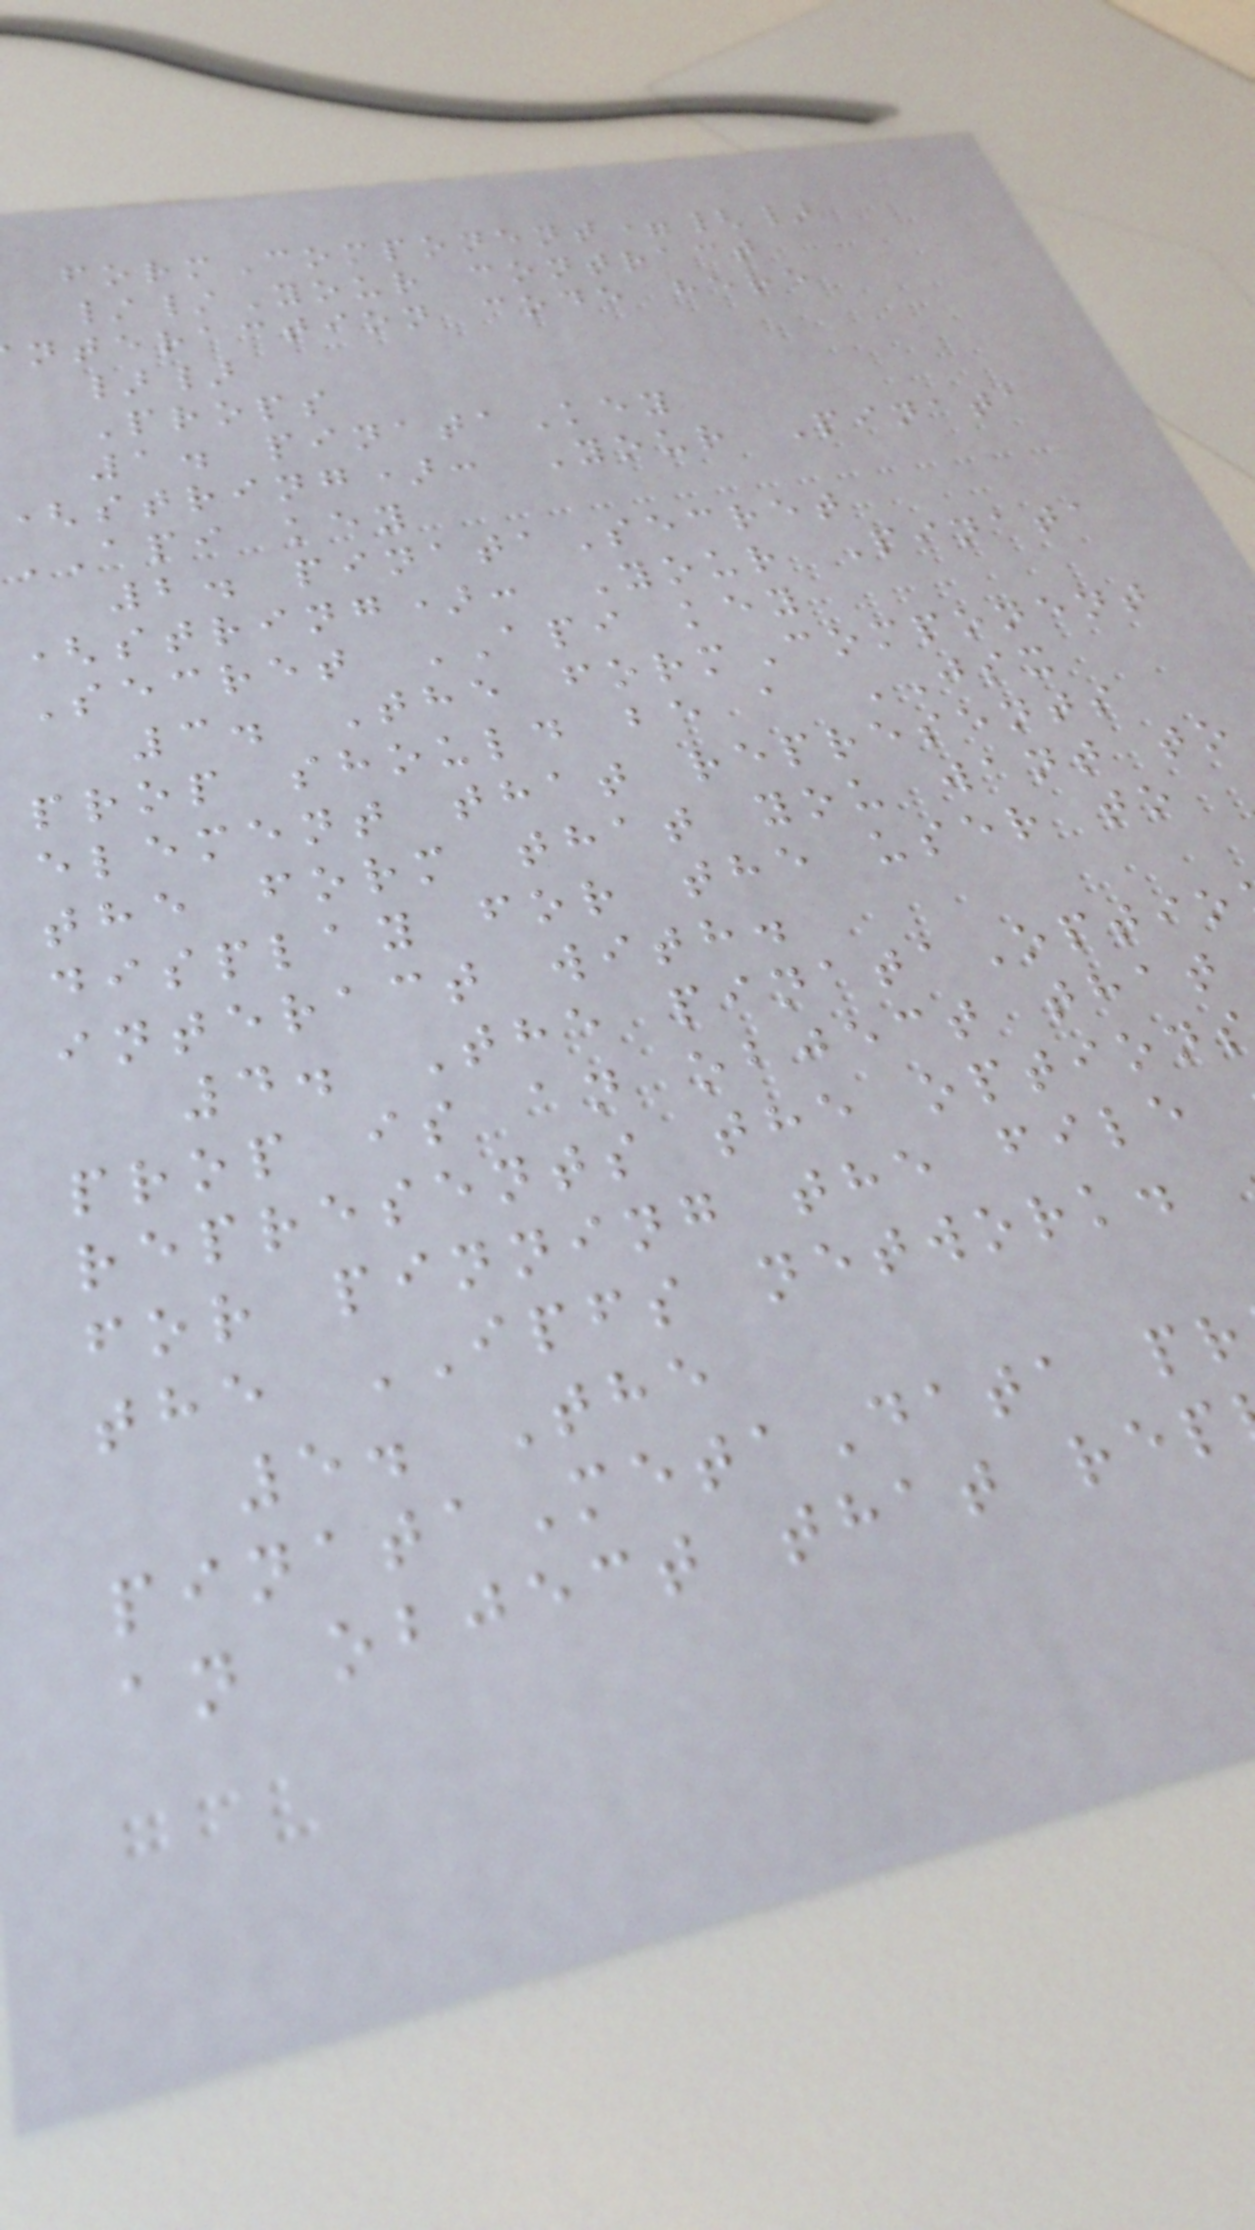formComponent={}
//Your contract
nteraction code here
}}
Props
1. pinataKey
(string): Your Pinata
API key
2. pinataSecret
(string): Your Pinata
Secret API key
3. The formComponent
prop should be a JSX
element that represents
the form that you want to
display for the user to
interact with.
4. The pinataOptio
prop is an object that
represents the options
for pinning the file
the IPFS network.
5. The
pinataMetaData pr
an object that rep
